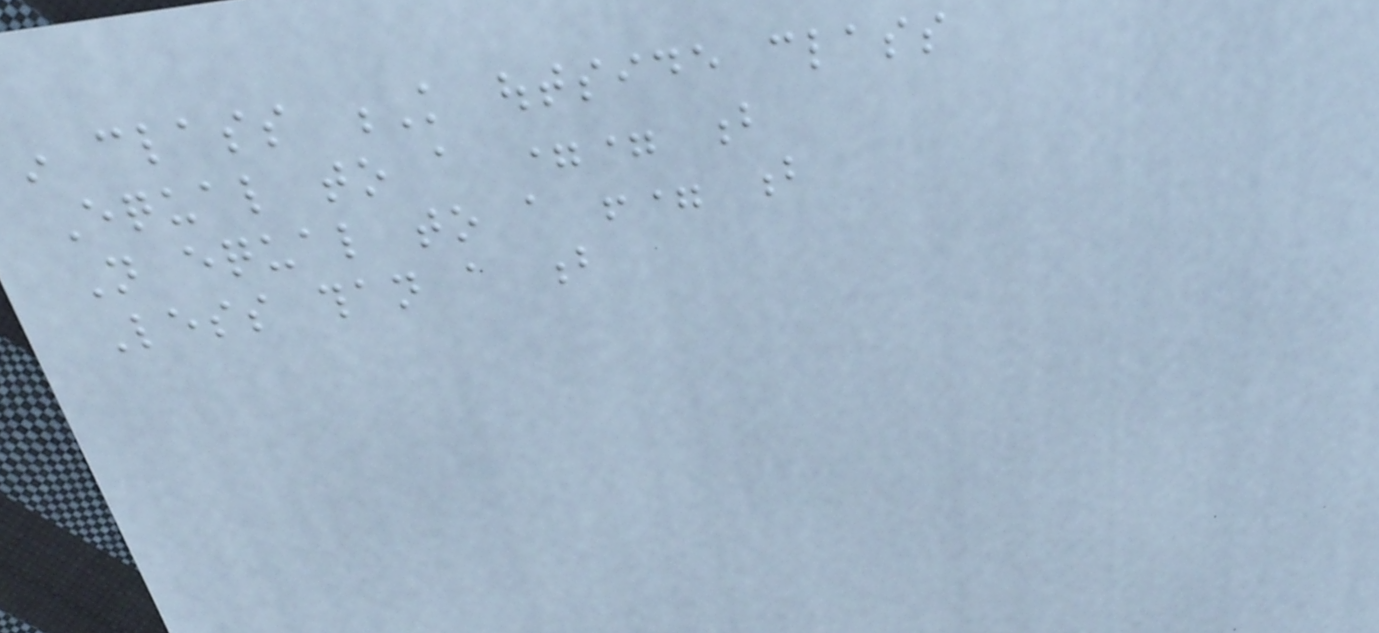in class K outside class
Equal to a == b
Not equal to a != b
Less than a b
